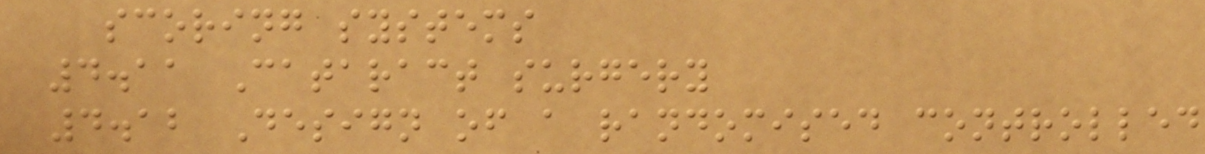scoring systems
4.11 Cataract surgery
4.12 Design of a randomised controlled
